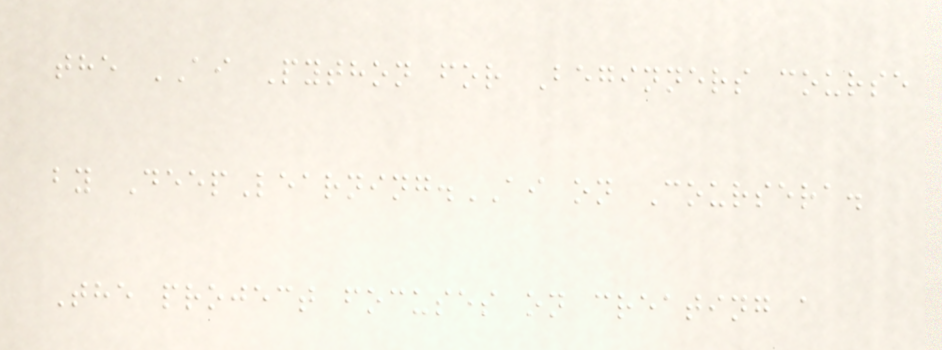the AI Python for Beginners course
by DeepLearning.AI on Coursera.
The project focuses on creating a
